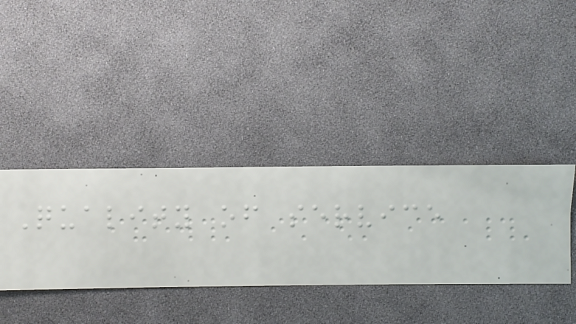Quality of service
